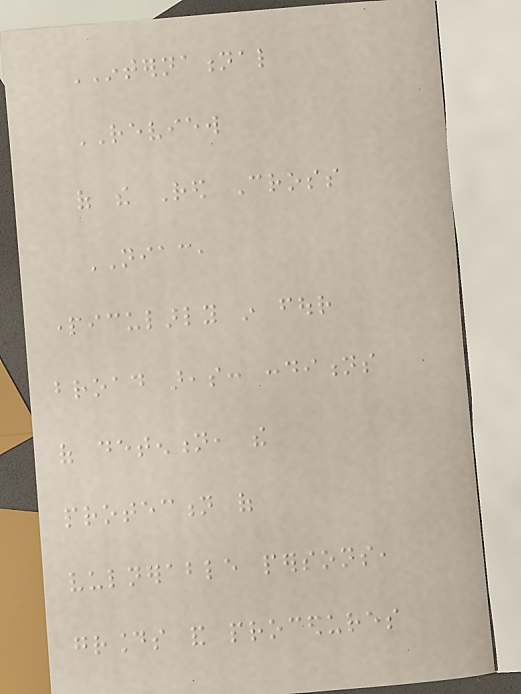INTERNATIONAL
REVIEW
of the Red Cross
NIAC,
particularly in four
broad areas: conditions
of detention, the
protection of
vulnerable persons,
grounds and procedures
